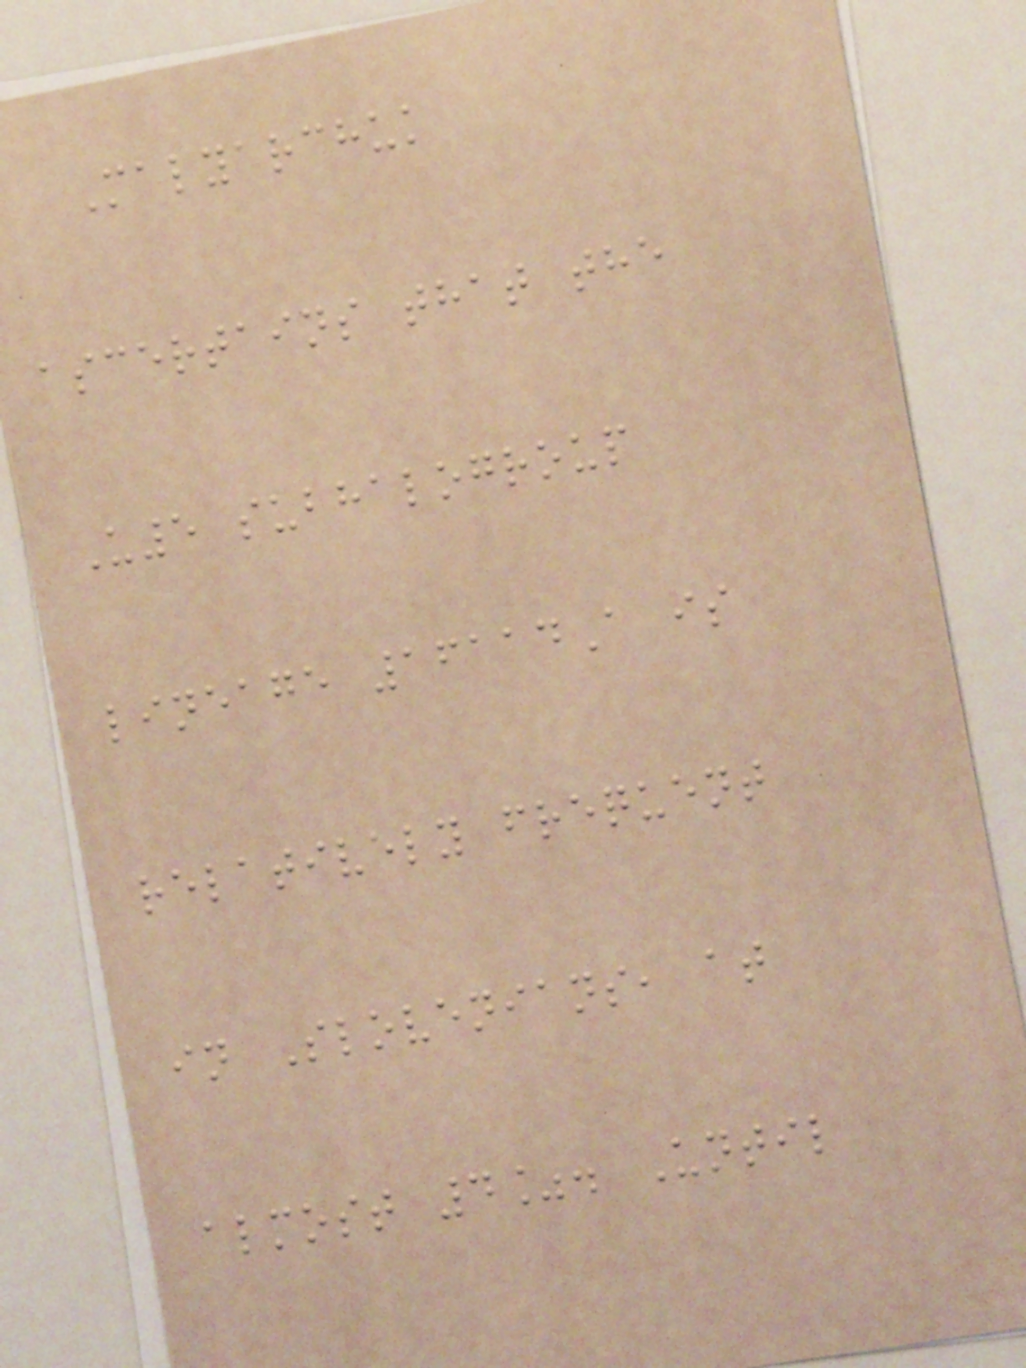Malyarchuk
ascertains that the
U5 subhalogroup
lineage 16114A is
relatively frequent
in Slovenians, at
almost 4%. Until
